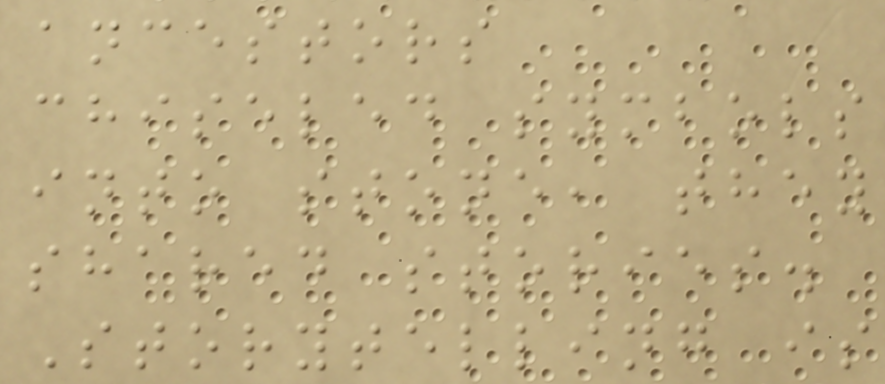ancestors
chiseled symbols
into stone, they
shared stories.
Storytelling is
